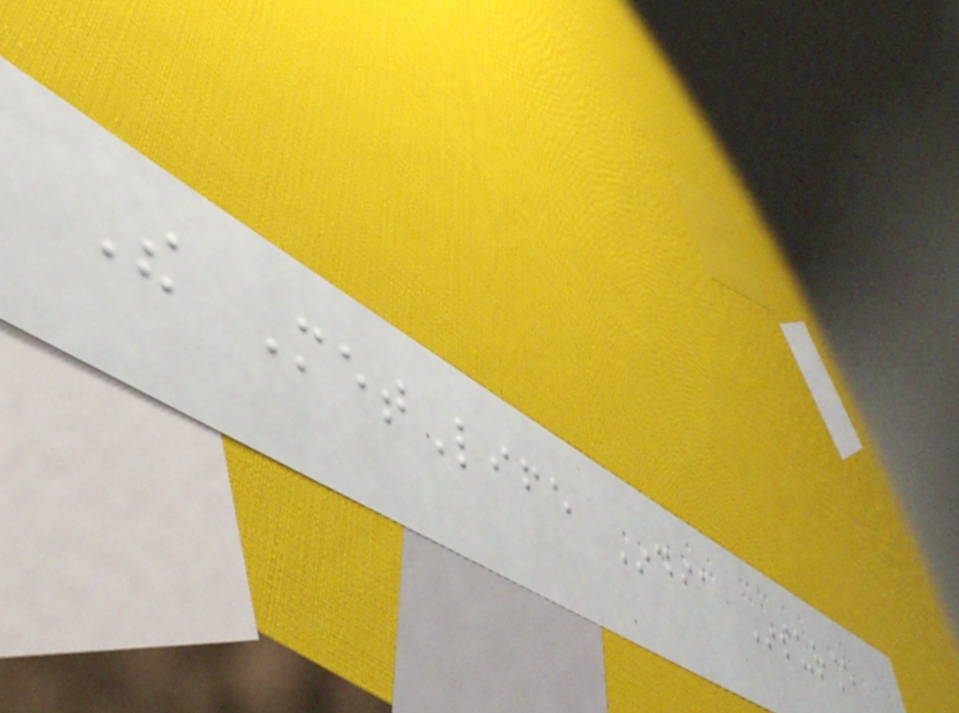The MetLife India Insurance
